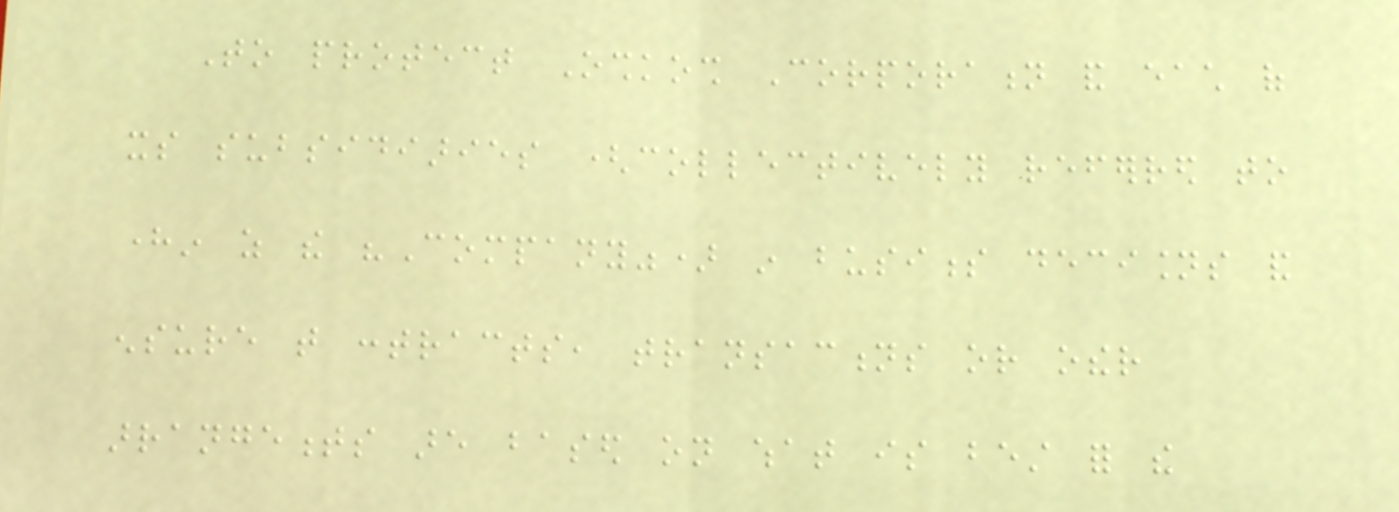To protect Oshkosh Corporation and each of
its subsidiaries (collectively referred to
herein as the "Company") in business decisions and
ensure that contracts, transactions or other
arrangements are based on what is best for the
